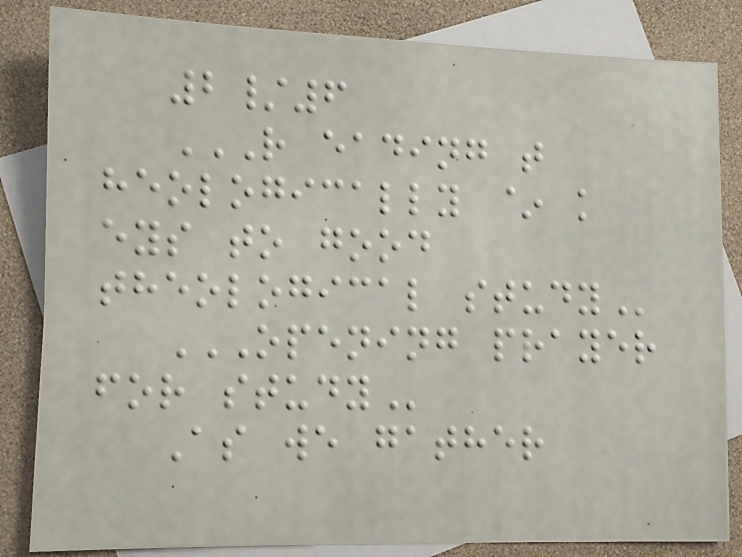2/6
R EADING T
HEOLOGICALLY ~ K
EYS TO GOOD
THEOLOGICAL STUDY
OPENING PRAYER
FOR STUDY
As we gather
